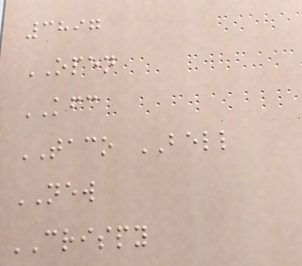3897
OPEN
KFC
TACO BELL
NEW
CRISPY
